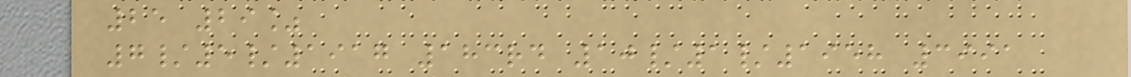25 29%
7/5/1917 183rd 10/1/1958 3991
